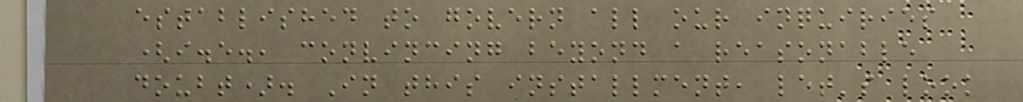established to govern all our inquiries
(i.e., convincing beyond a reasonable
doubt). In this installment, let's look
